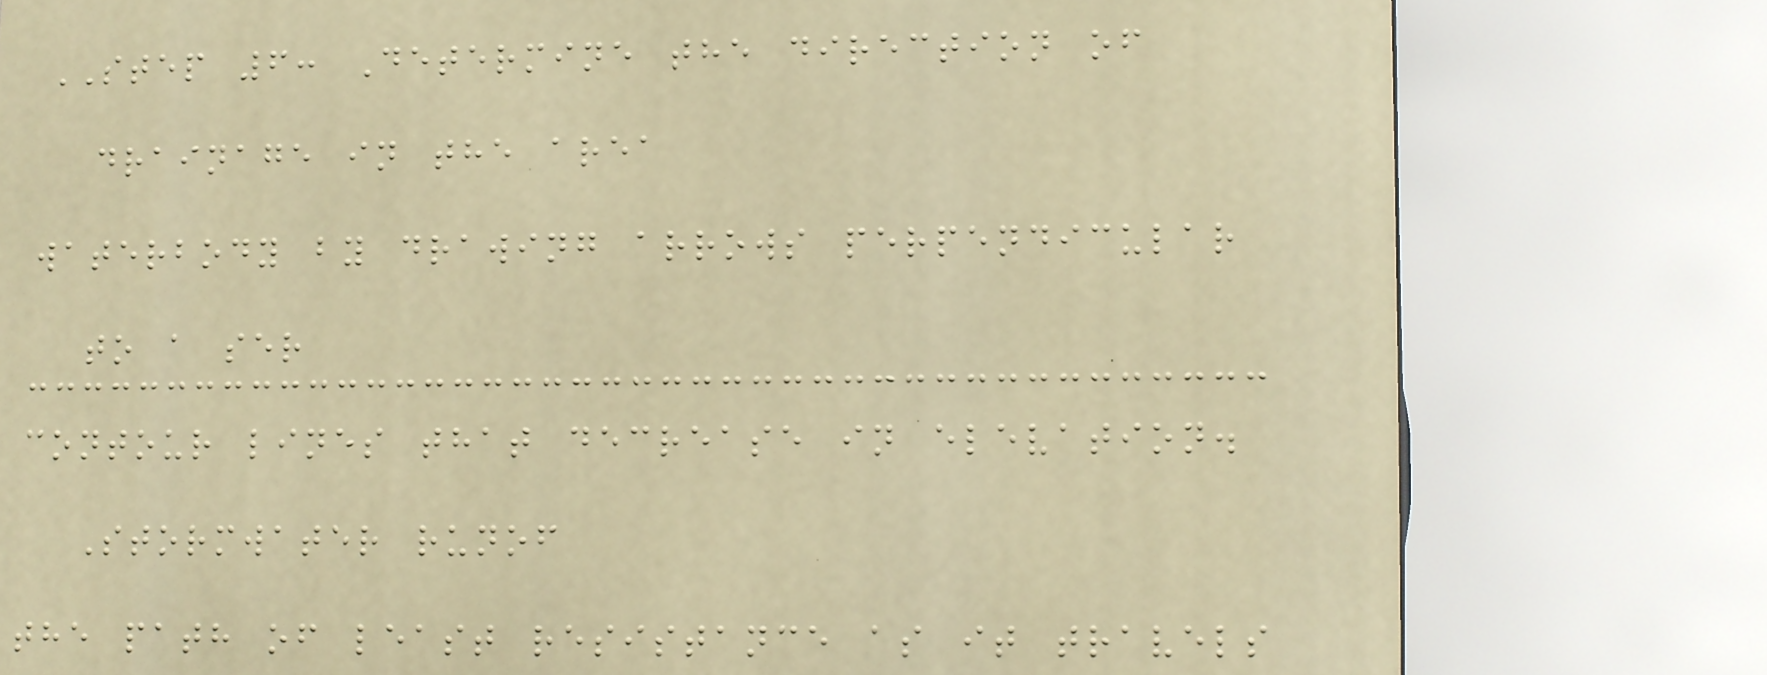STEP 6: Determine the direction of
drainage in the area
waterbody by drawing arrows perpendicular
to a ser
contour lines that decrease in elevation.
Stormwater runof
the path of least resistance as it travels
